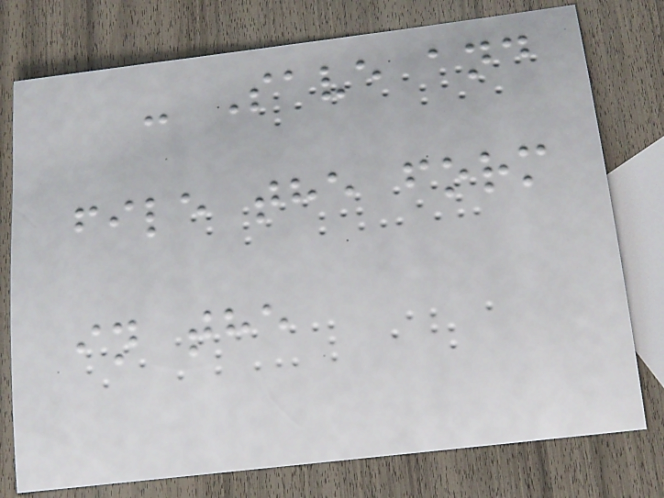- Save and
file the form
in the
